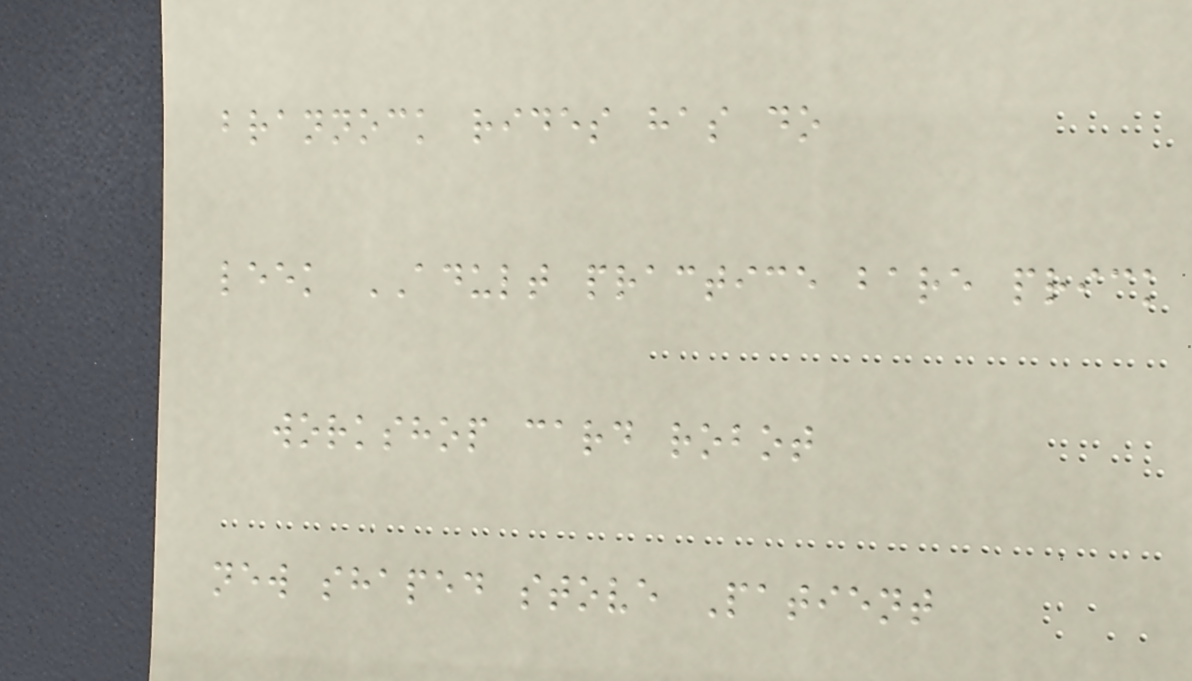brannock rides has do
leek ADULT practice bare prick
workshop card robot
new shaped stove Patient
